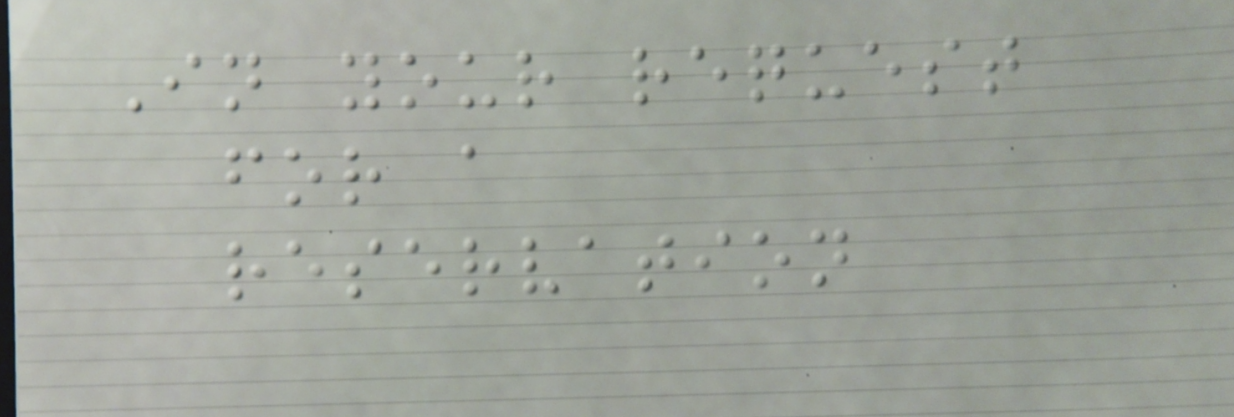In your request
for a
reservation
